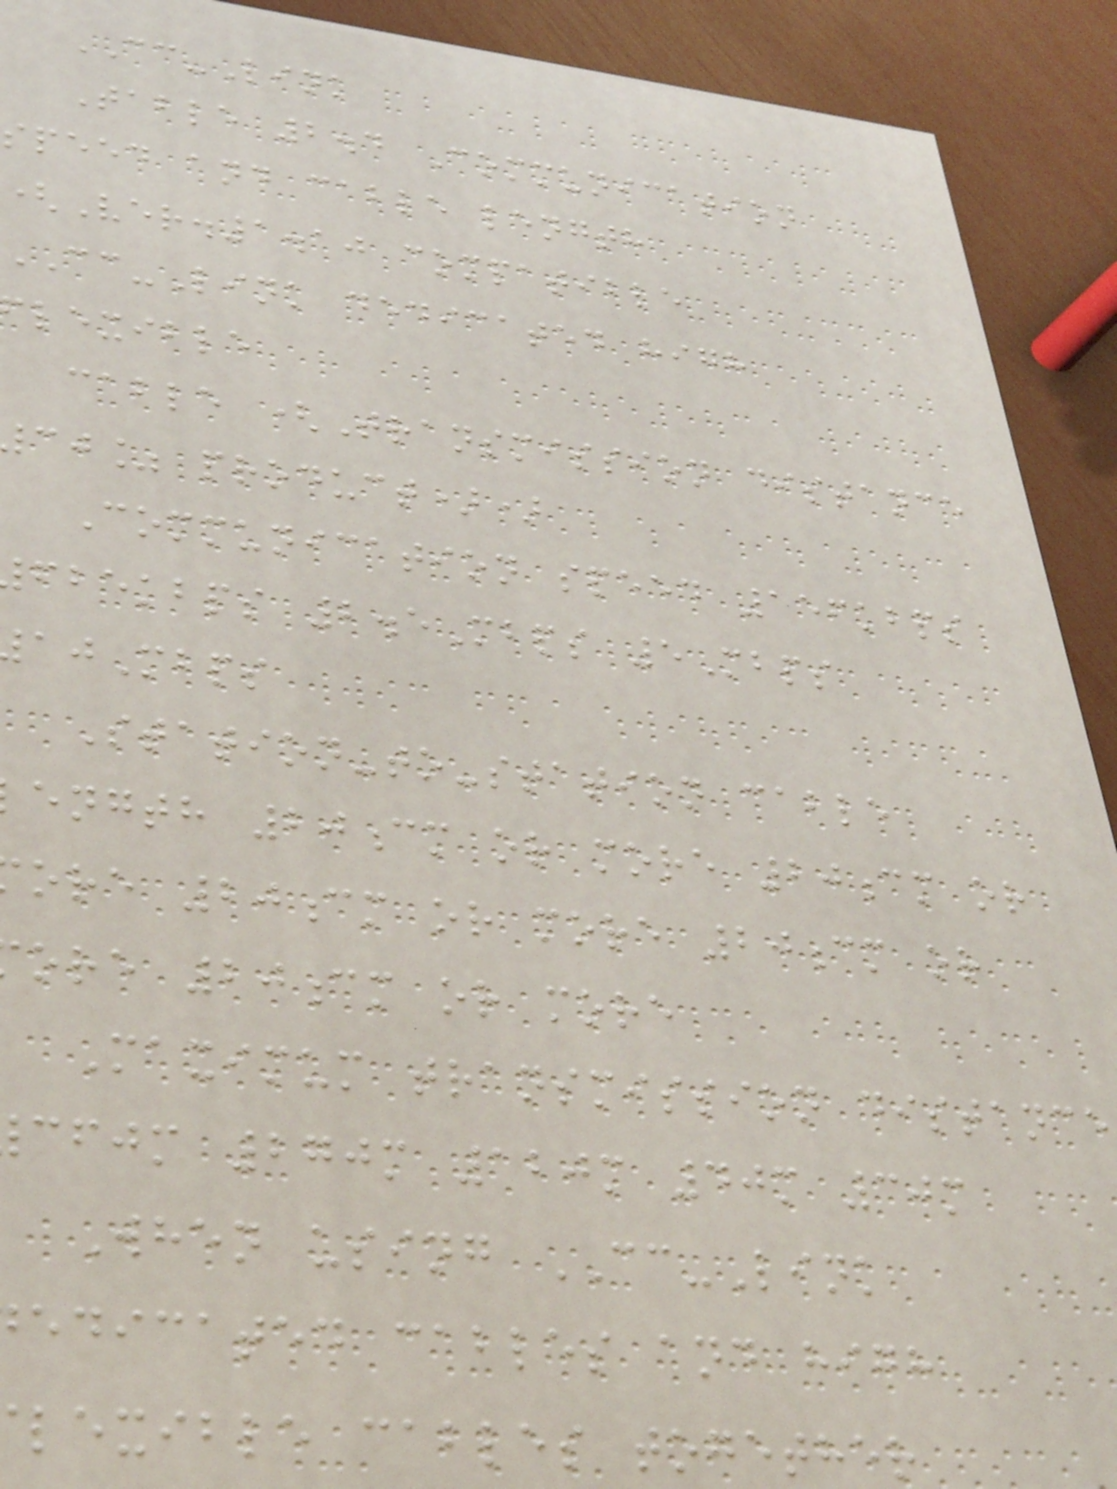CC-Link
Table 2.4 Communication
speed and cable length
(Ver.1.10 compatible
CC-Link dedicated high
flexible
cable (Transmission distance
cj% product))
Communication speed 156kbps
fbekbps 2.5Mbps 5Mbps
Mbps
Station-to-station cable
ength 20cm or more 20cm or
ore 20cm or more 20cm or
ore 20cm or more
Maximum transmission distance
cfjm 270m 120m 40m 30m
When using CC-Link
edicated cables and high
lexible cables together
